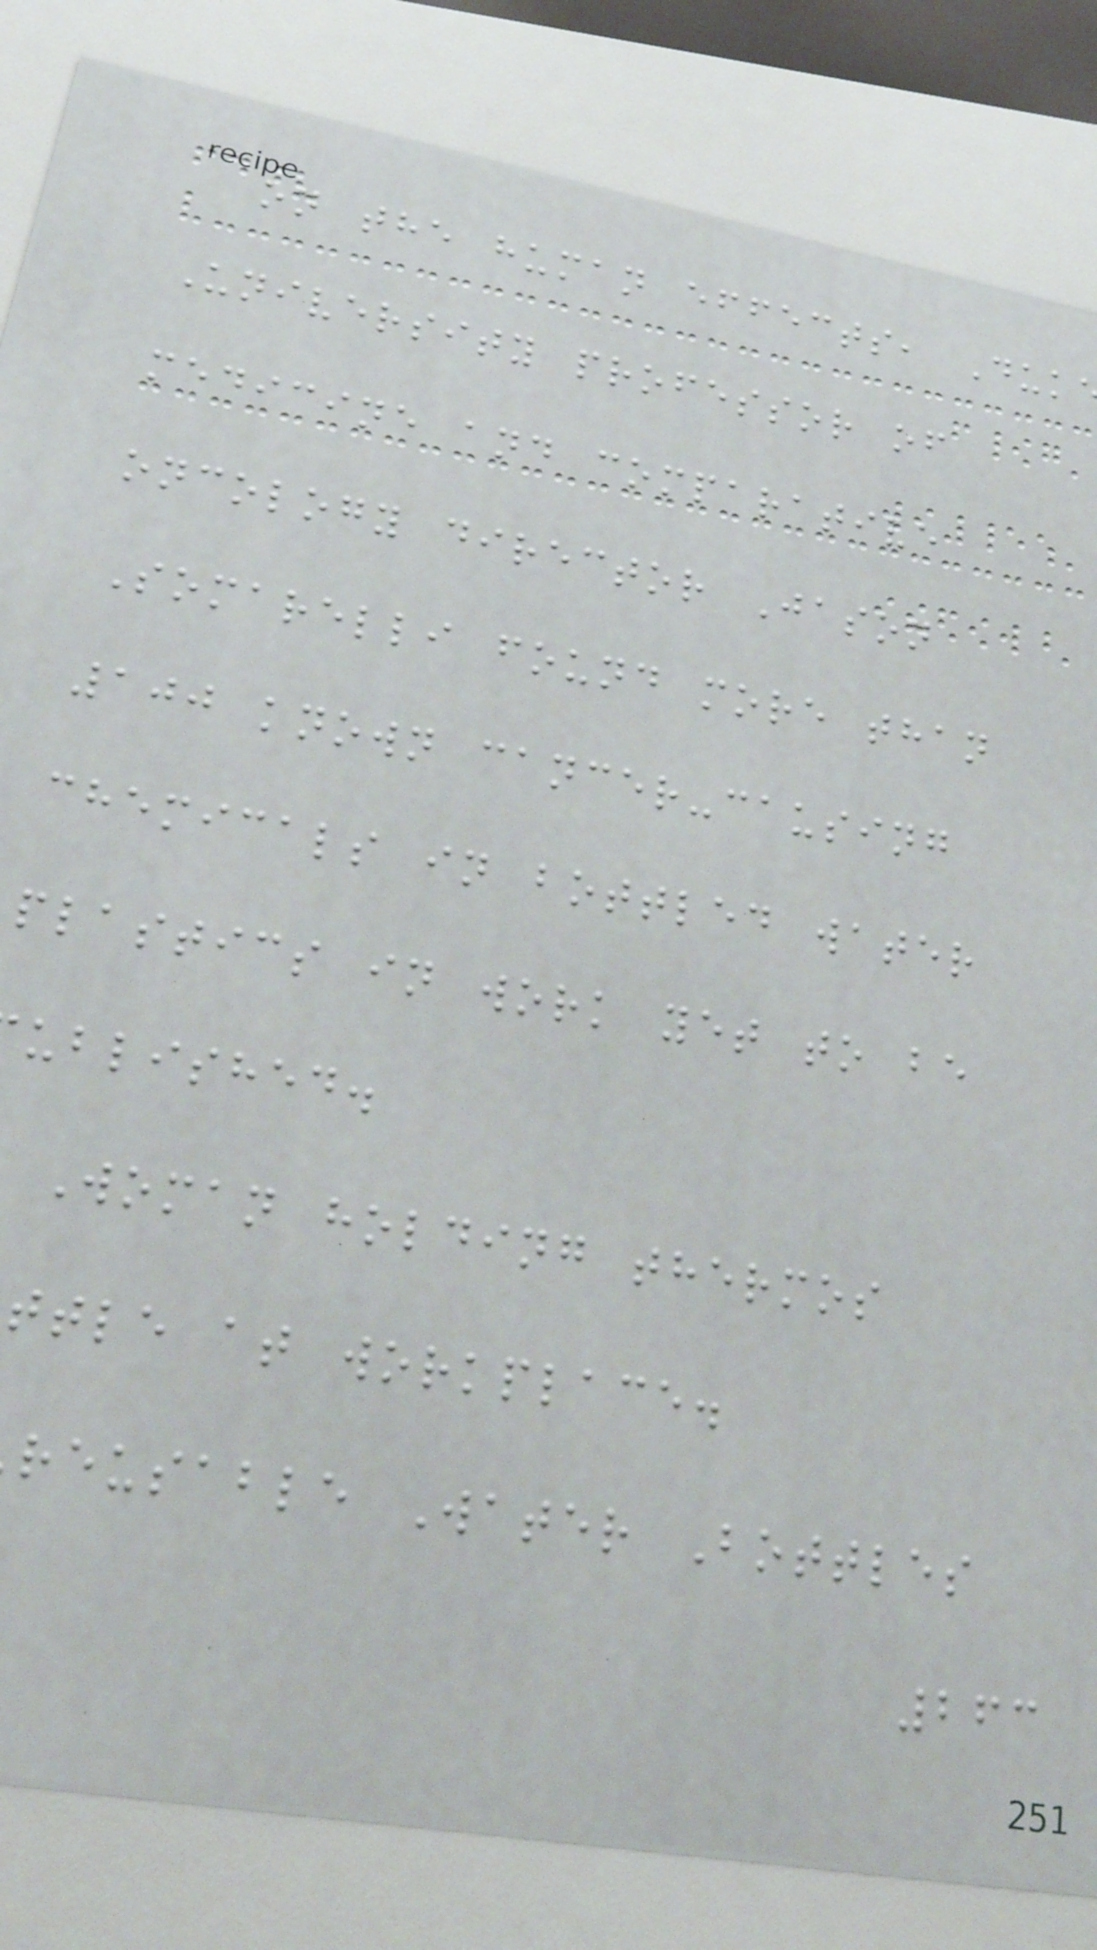on the human effects, Duk
University professor of
medicine and comparative
oncology director Jason
Somarelli found more than
100 known cancer-causing
chemicals in bottled water
plastics in work yet to be
ublished.
Woman holding thermos
ttle at workplace.
reusable Water Bottles
263
